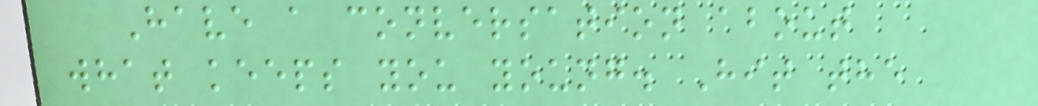Have a conversation about
what keeps you young. Hit the
